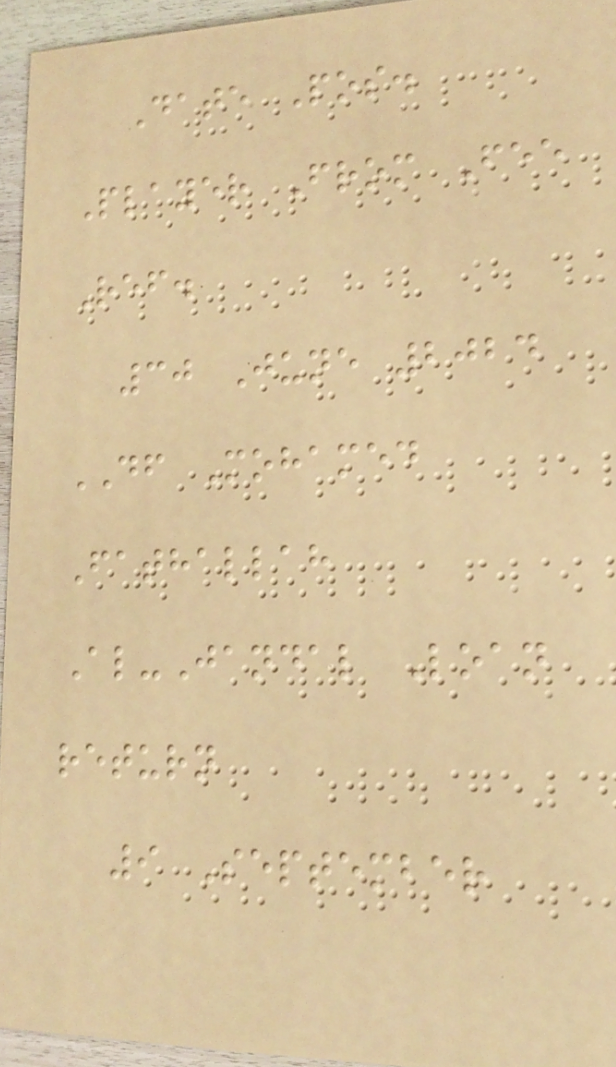Date Pos.
Player From Fee
Ref.
30 June 2024
DF Mohamed
Fathallah
Al-Jandal Loan
return
9 September
